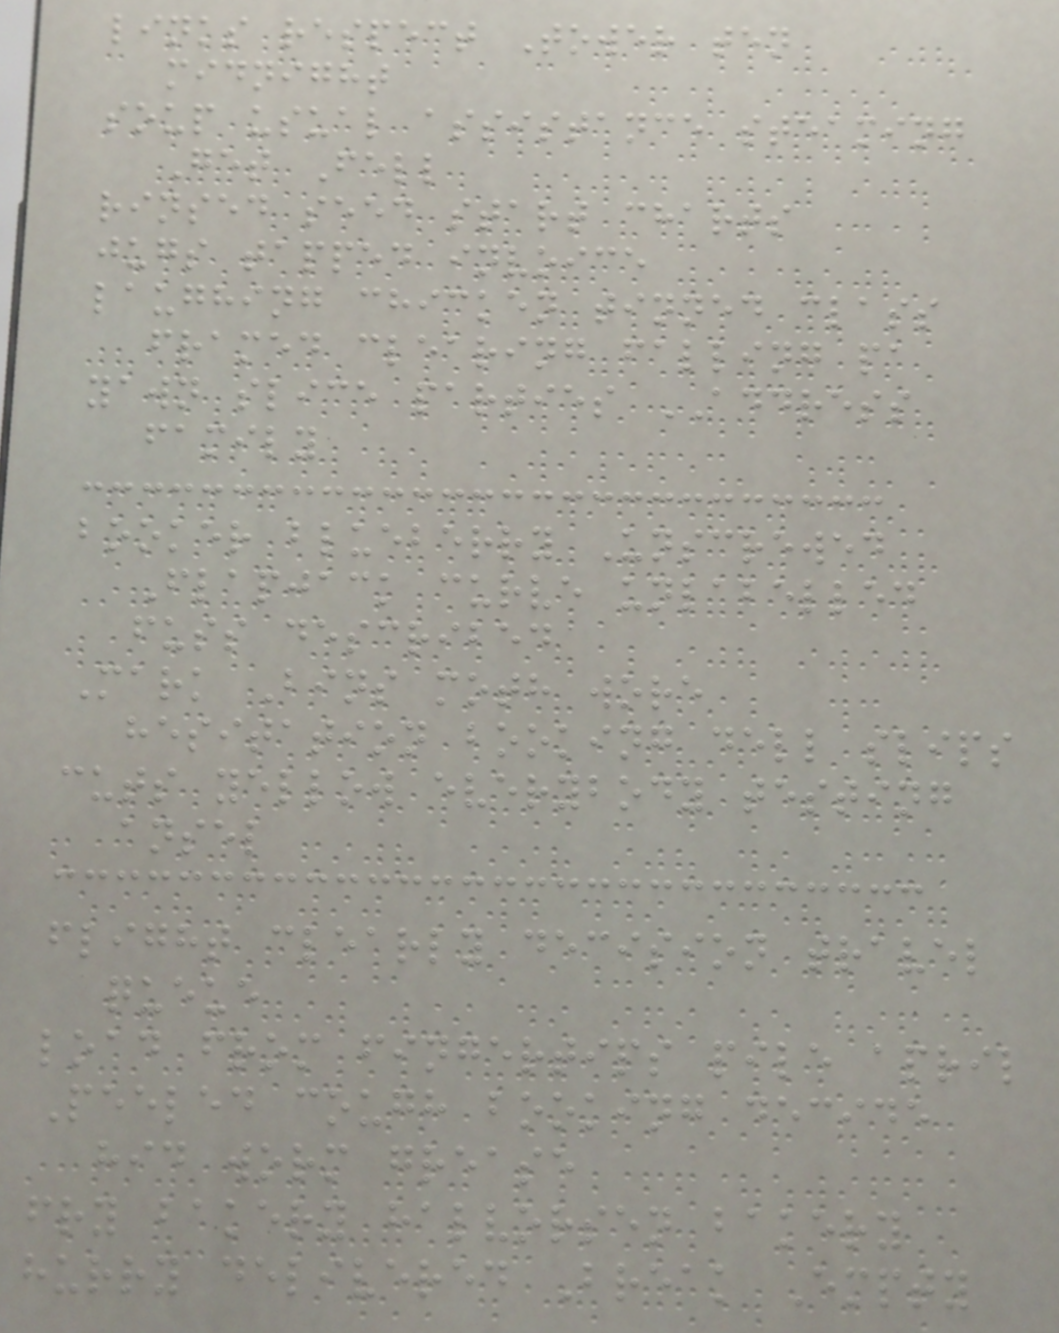links respect Tower ten
midnight
soup usual assistance steaming
Get Fell
rinsed seed start charts
jugs tapped invoice
laughing chicken tinned class
framed clearing falling pa
yawn slice parties ADDRESS
family
booker blueberry Unscrewed
Flapjack curve unlabelled
fuss described
Mark Bins moth wore
hesitation booking dell slips
cuts yellow everybody testing
ansel
flight clearly decision travel
queue
load from fingertips pile april
Peeled cough booking decide
hid worm grease
fry bakery halvorsen bakery
hurry delivered Break Empty
